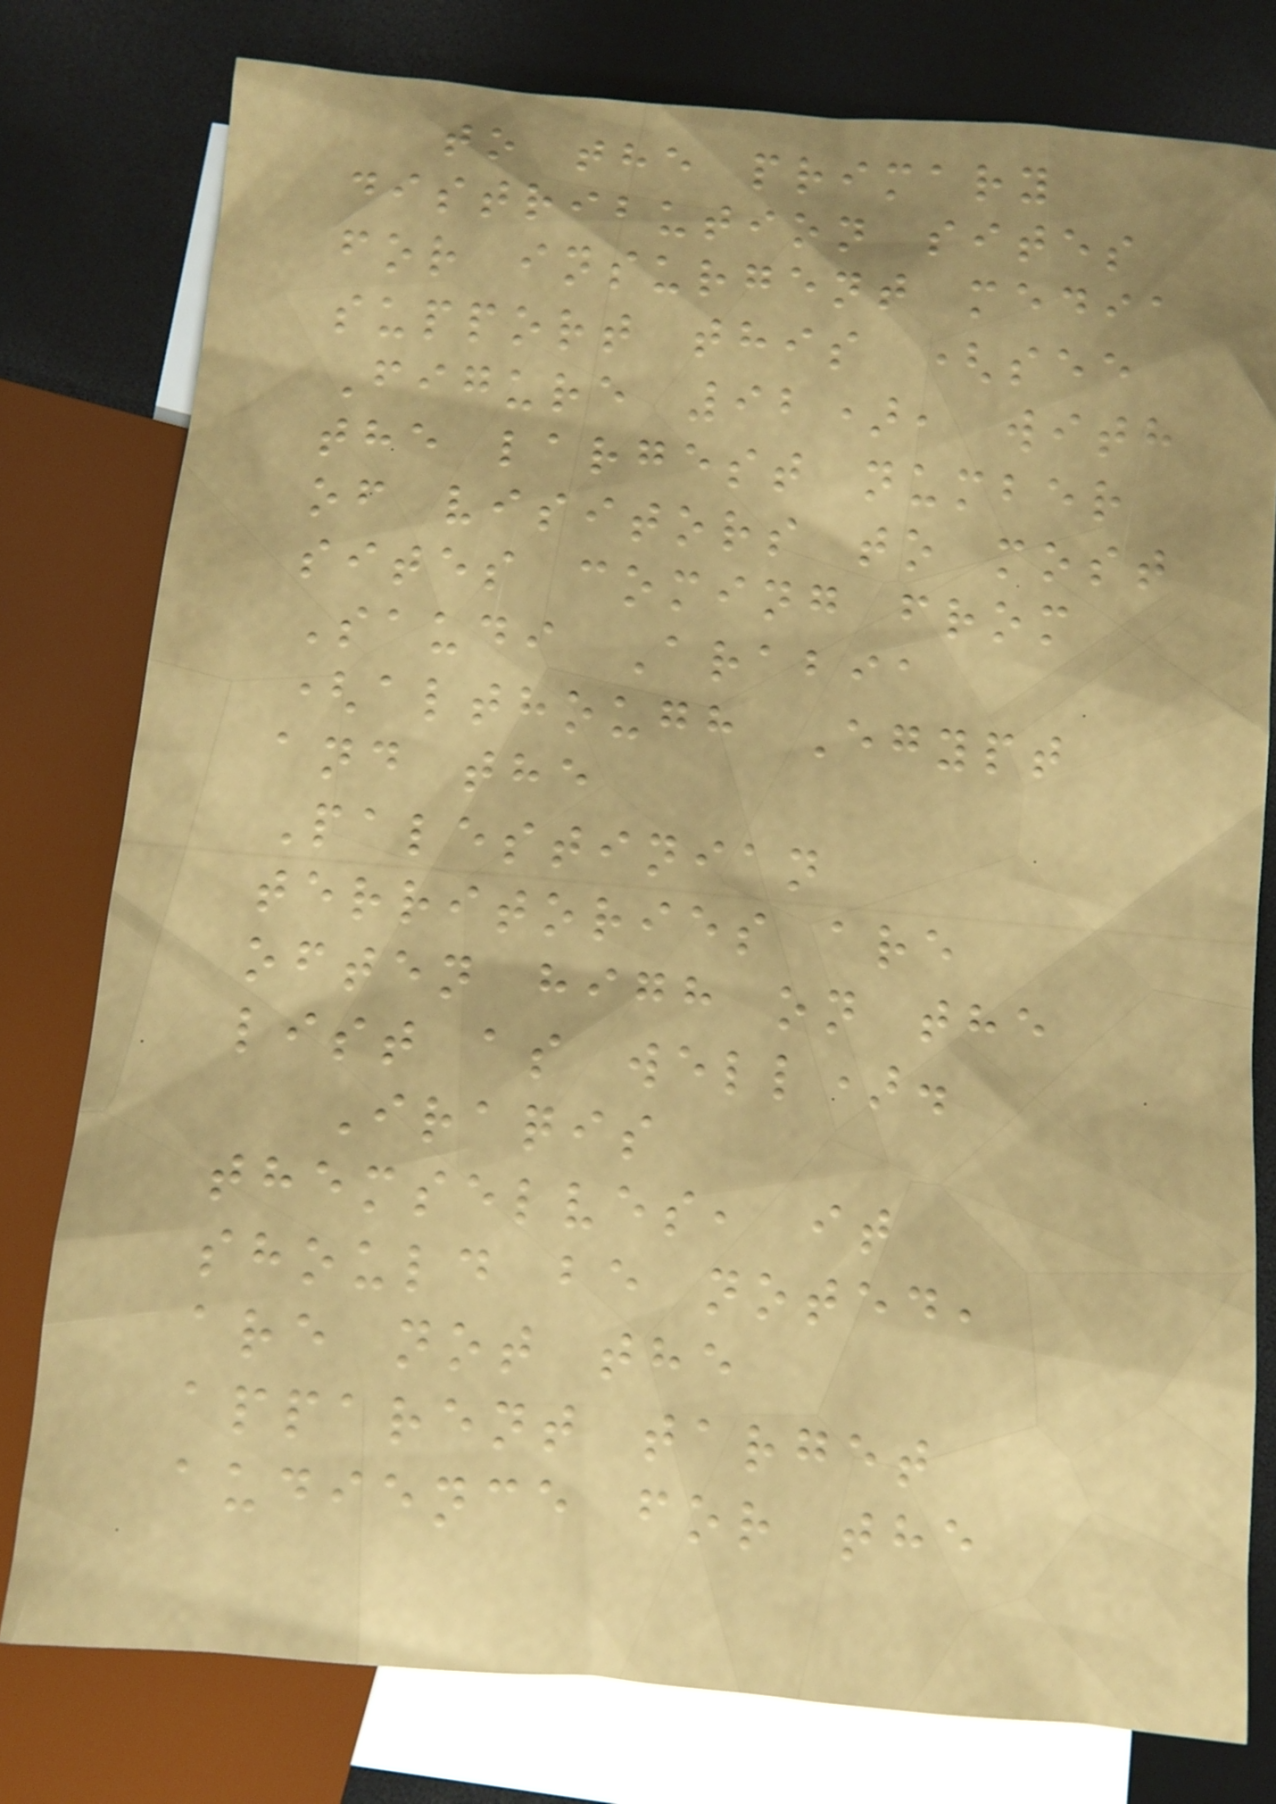to the primary
distribution sites
for insurgent media
support this (see
Figure 92), with
the largest number
of visitors to most
sites coming from
Saudi Arabia
(although Egypt
and the
Palestinian
territories are
often high on the
list as well).
Iraqis
themselves, it
should be noted,
are not the
apparent target
audience for the
